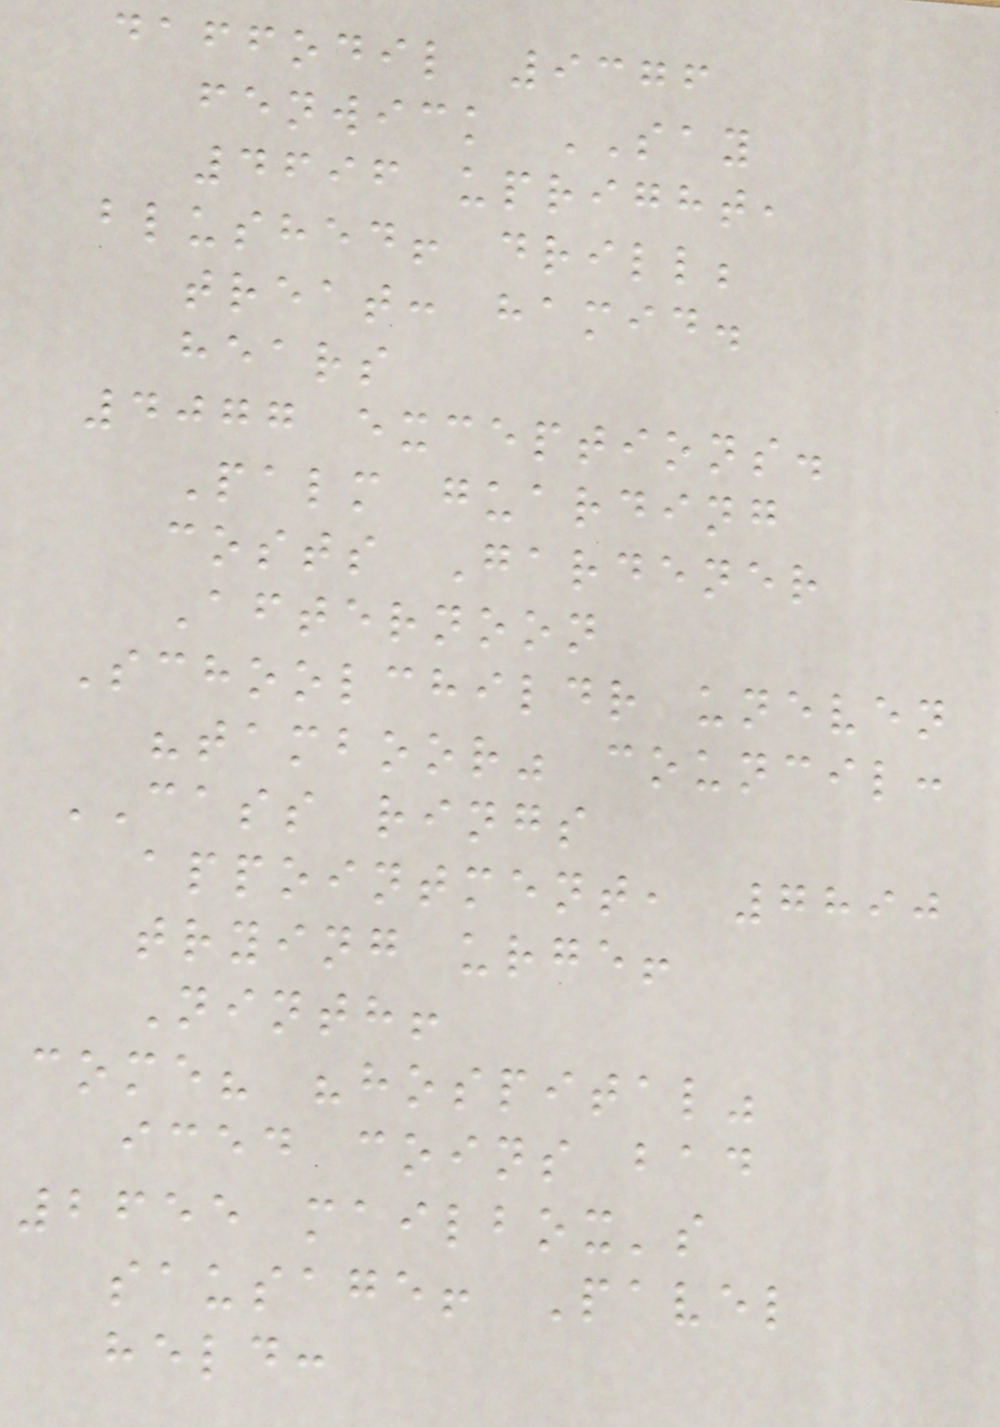daffodil 9376
fenwick SAY
4696 upright,
blushed! drill;
treat: hamid.
hears
4077 exceptions.
Palm guarding
costs Gardener
Afternoon
Schoolchildr uneven
"tamboor" council:
CASS rings
appointment, 7890
trying urge!
Ninth!
come? "hospital"
iced coins bad
2655 mailbox's
sausage! Pavel
held:
